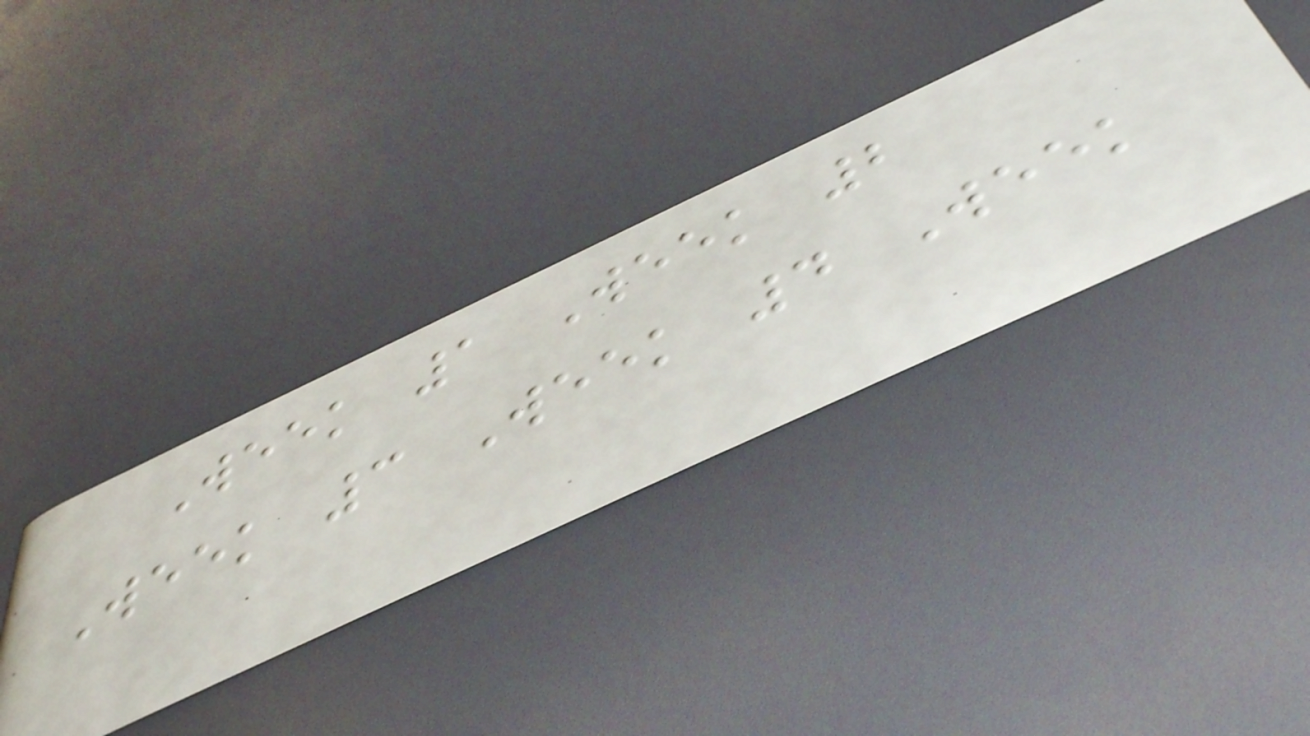Week 1 Week 2
Week 3 Week 4 Week
